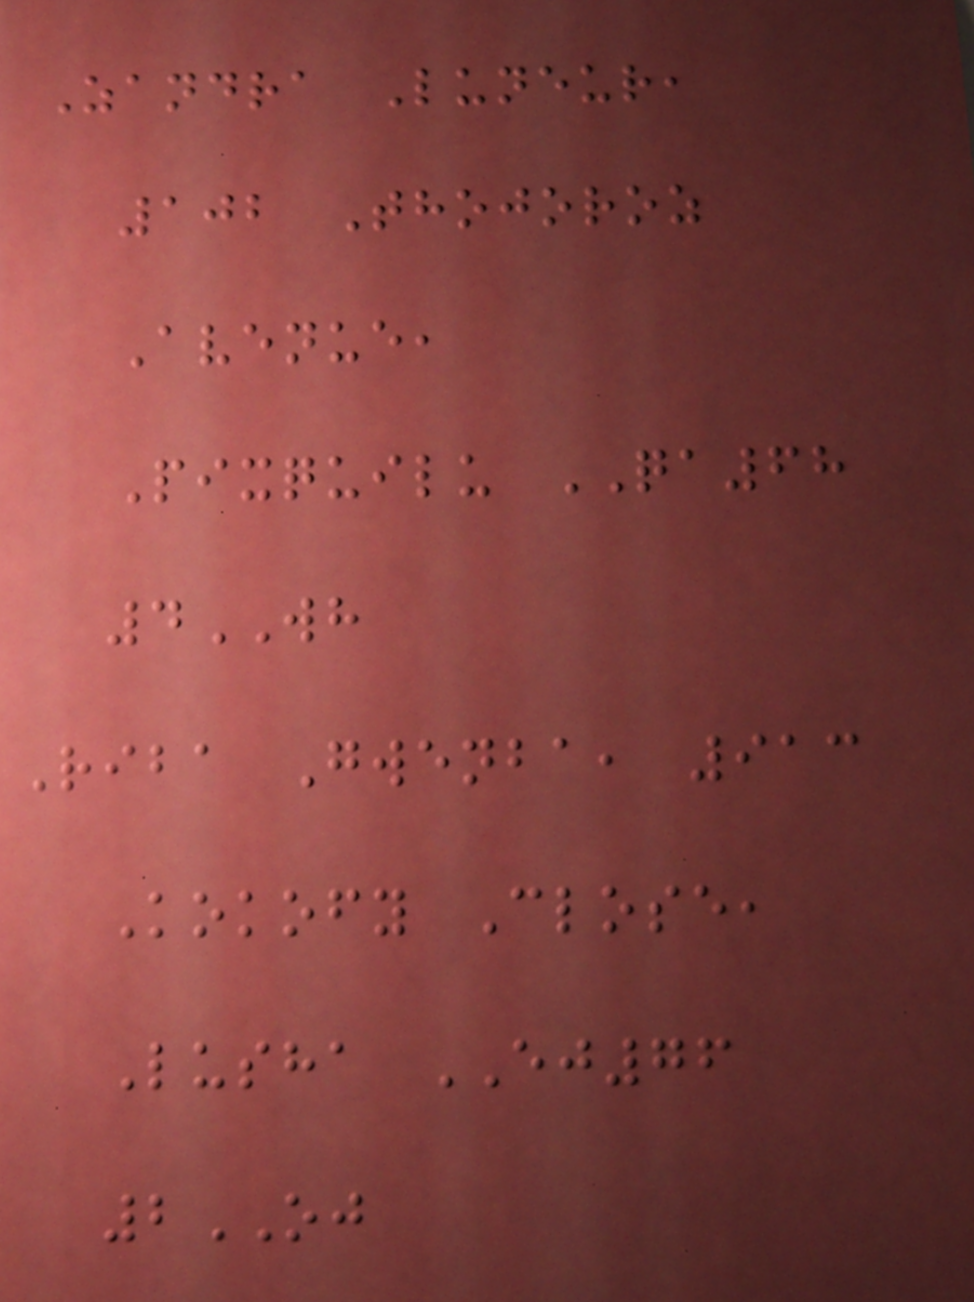Zandra Luneur,
102 Thojoroz
Avenue,
Pixquilu QA68
4WH
Riba Gwenba, 913
Kokofy Close,
Lusha EJ76
2OJ
